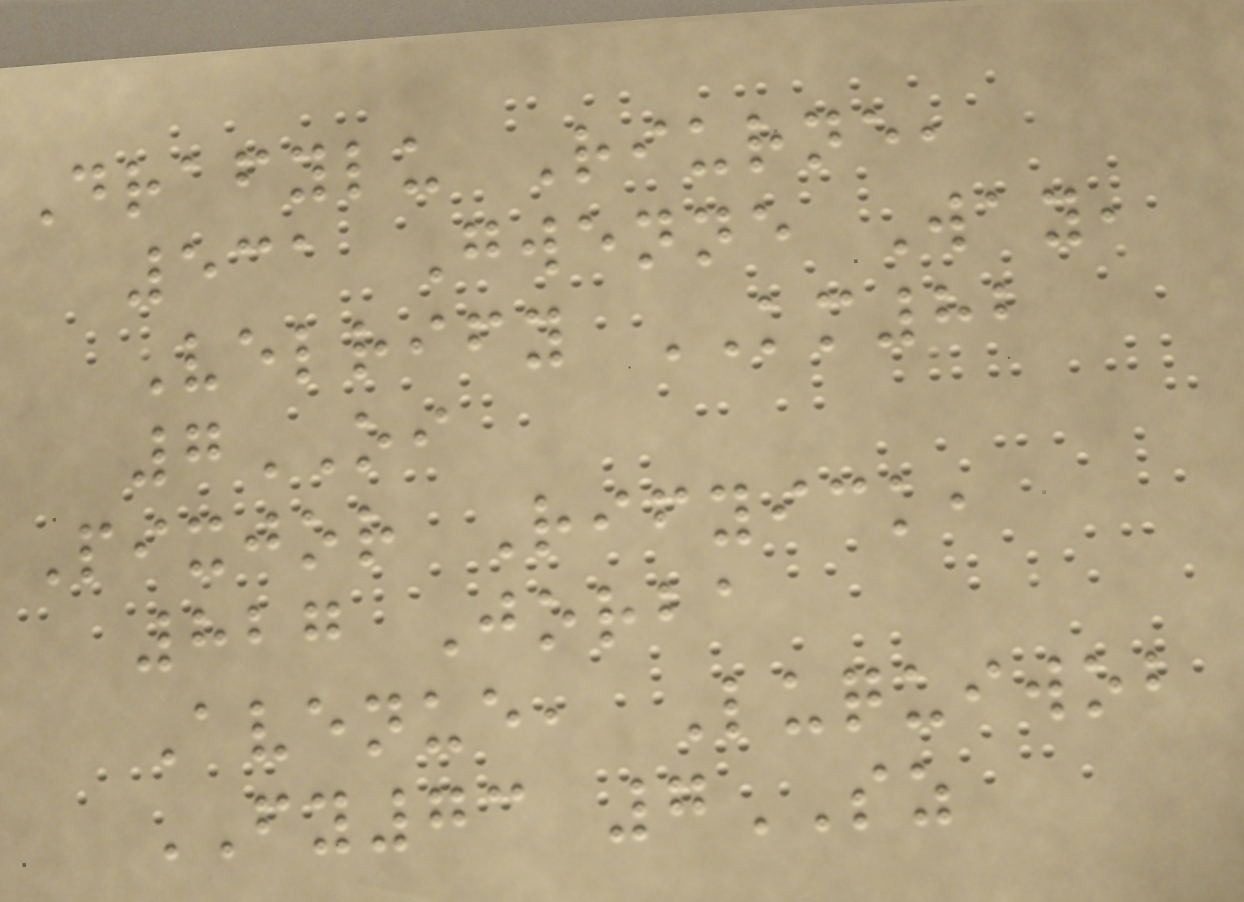Drafylu Riurne,
531 Gwenne Way,
Velrify KM82
7OI
Pixjor Rifyick,
827 Jorba
Avenue, Luquiwob
FY73 7SZ
